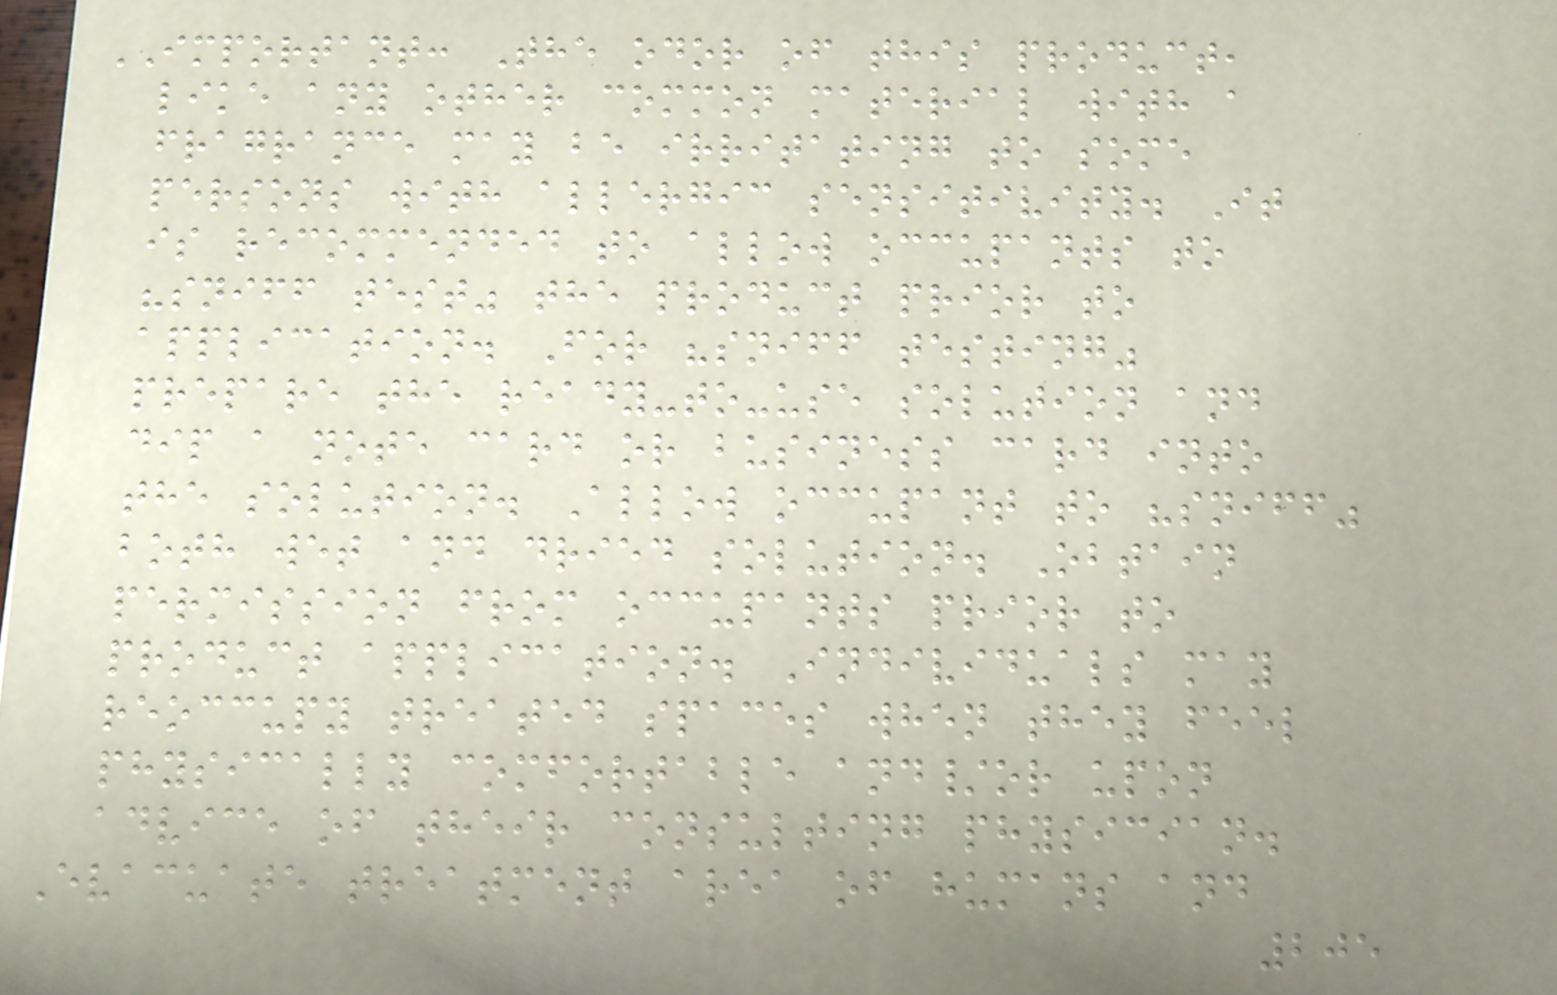IMPORTANT: The odor of this product,
like any other common material with a
fragrance may be irritating to some
persons with allergic sensitivity. It
is recommended to allow occupants to
"sniff test" the product prior to
application. For "sniff testing"
prepare the ready-to-use solution and
dip a note card or business card into
the solution. Allow occupant to "sniff"
both wet and dried solution. Obtain
permission from occupants prior to
product application. Individuals may
reoccupy treated spaces when they feel
physically comfortable and/or upon
advice of their consulting physician.
Evacuate treatment area of humans and
205
